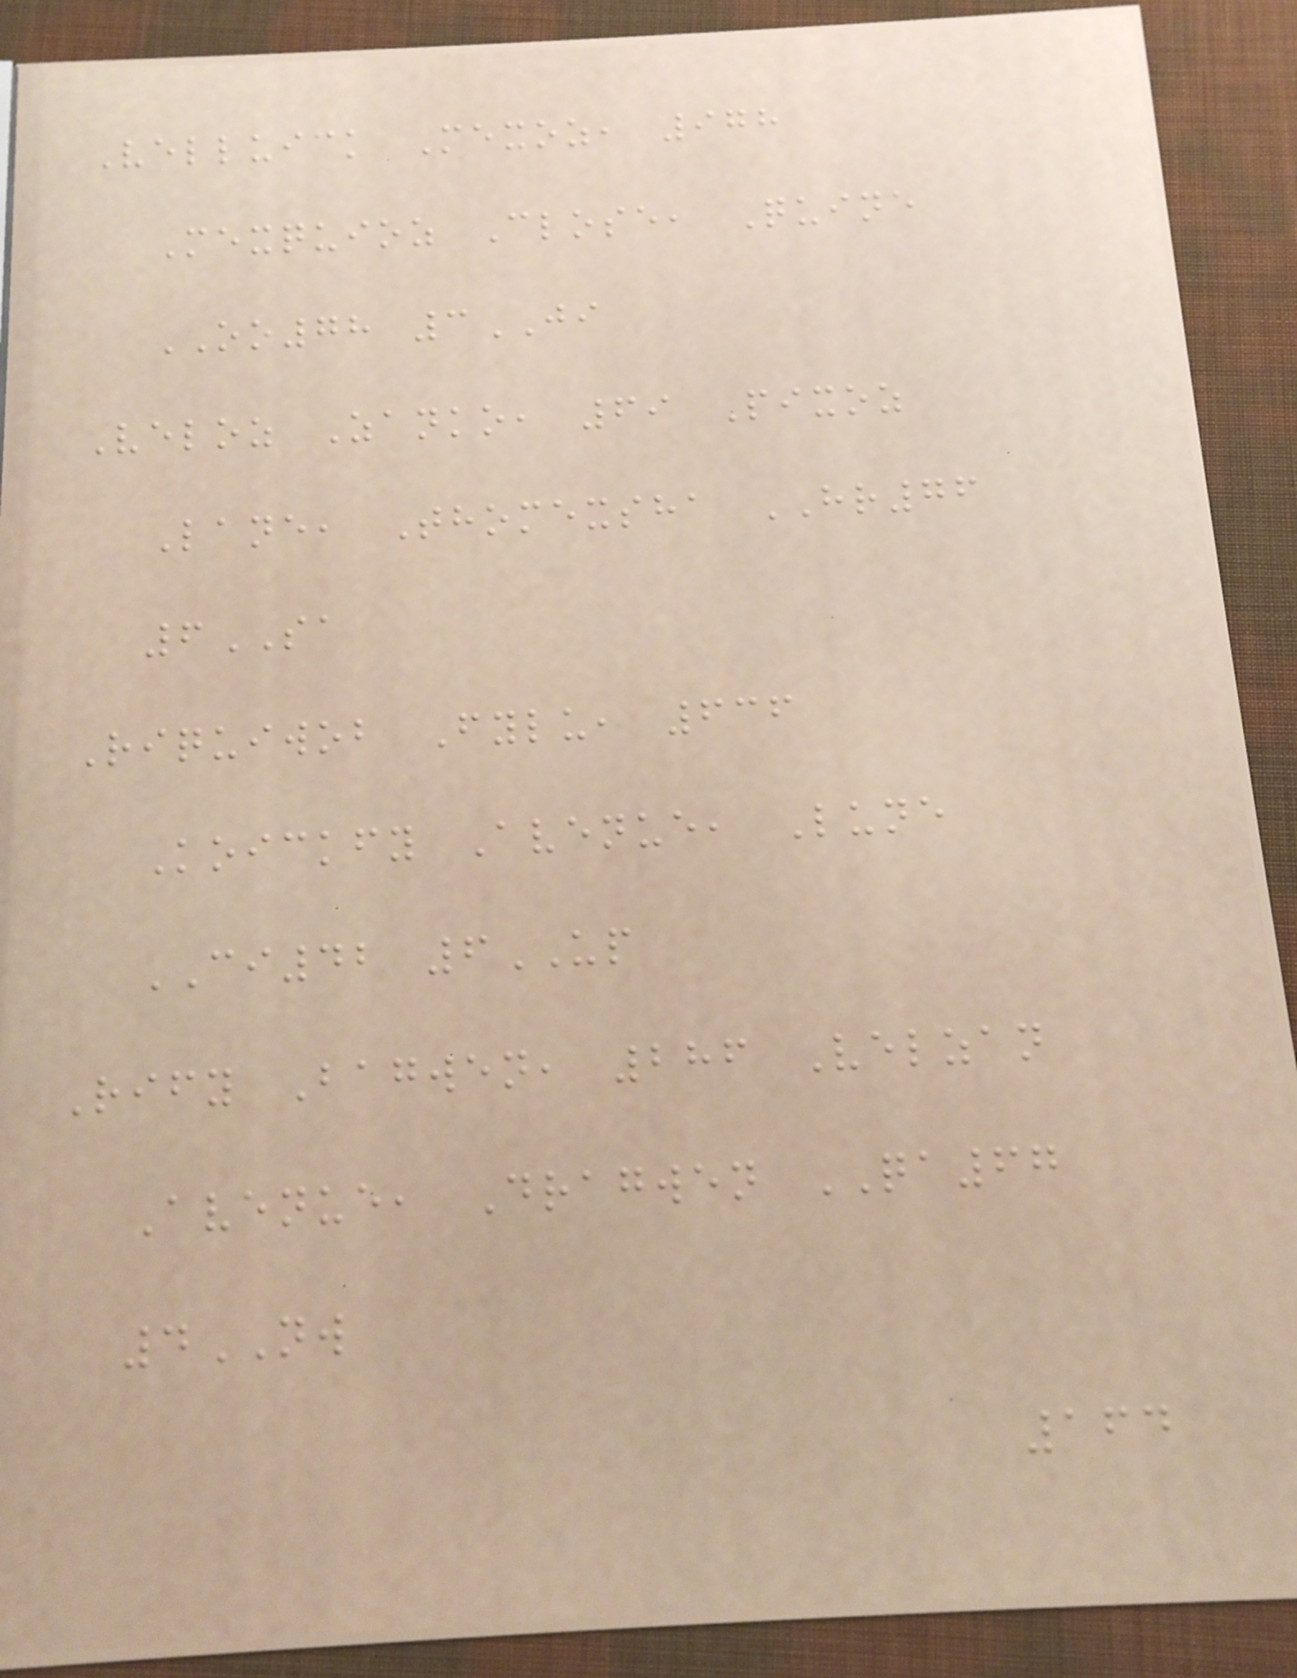Velluick Mexoz, 978
Mexquioz Close, Quine
OO78 3JI
Veloz Zanko, 69 Pixoz
Lane, Thomexsha HR76
6SA
Riquiwob Fylu, 636
Koickfy Avenue, Lune
CI42 6UP
Rify Bagwen, 286 Velzan
Avenue, Dragwen QA67
4NW
164
